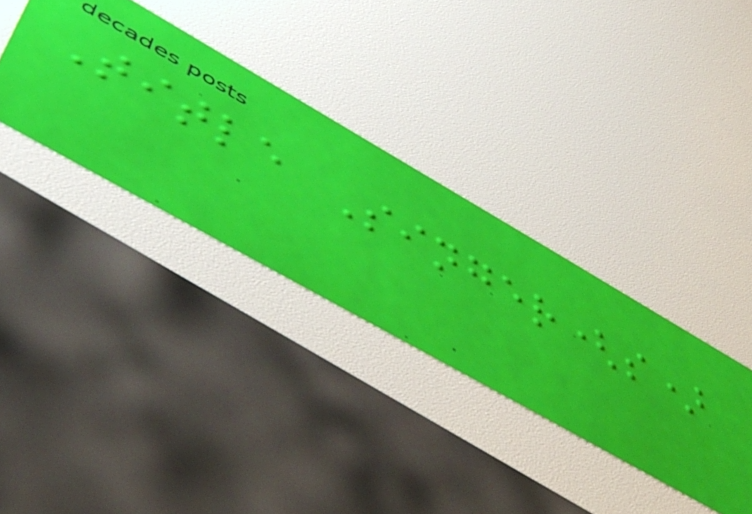Title Singer(s)
